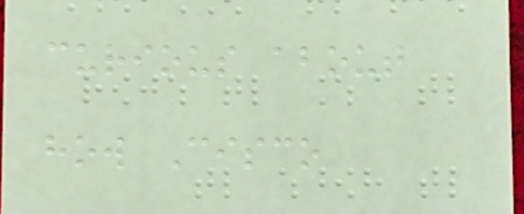curious about
how Cisco
